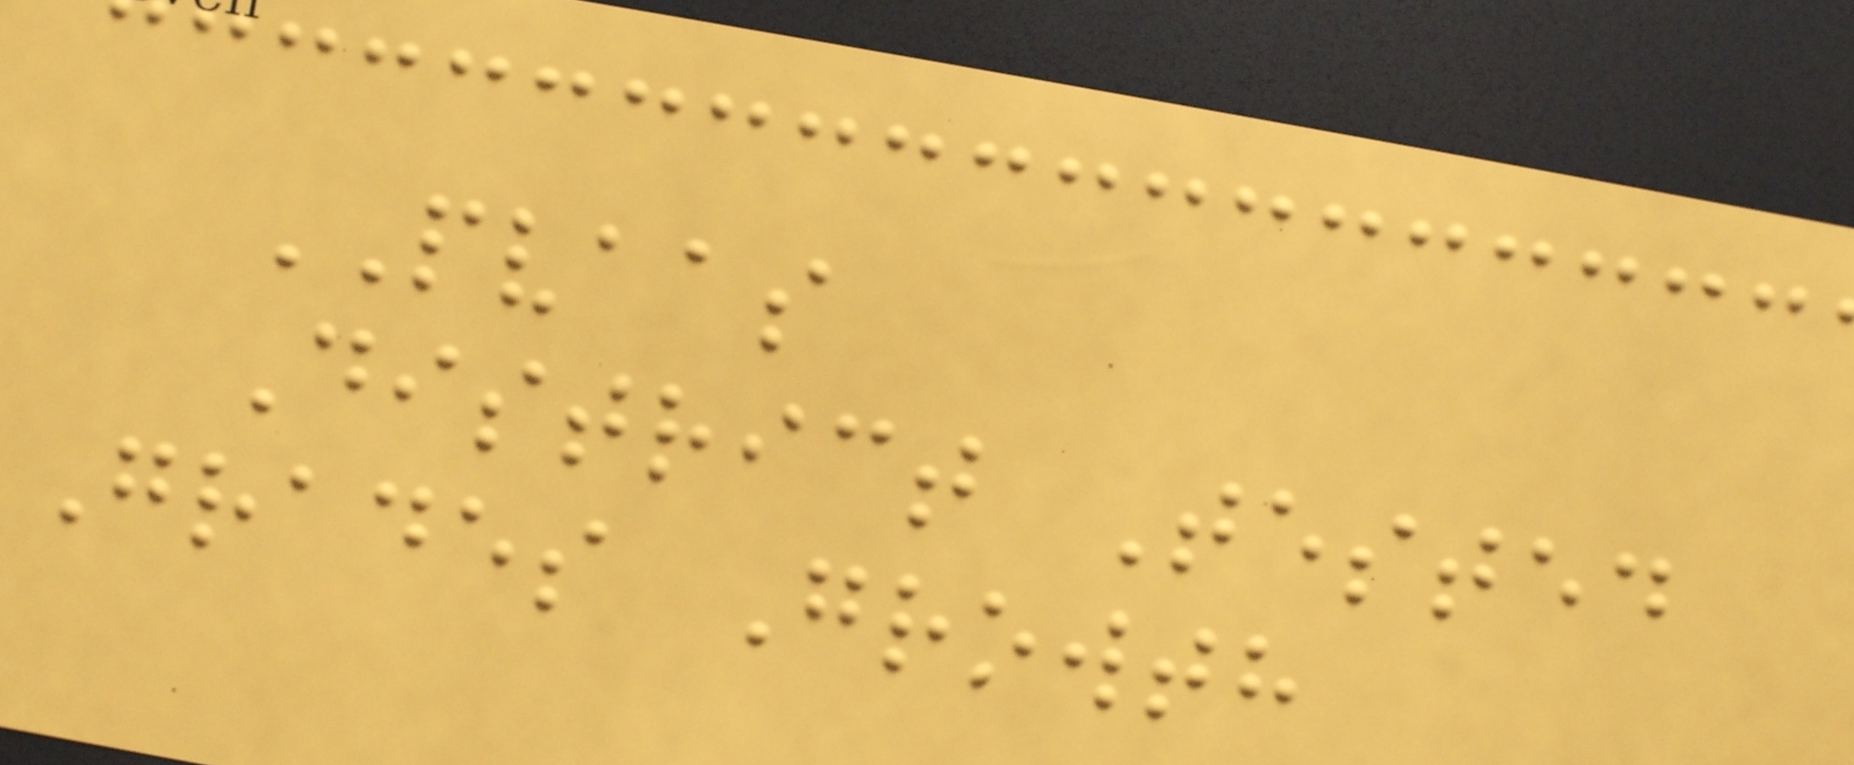PVAAS
District Tested
Grades Growth
